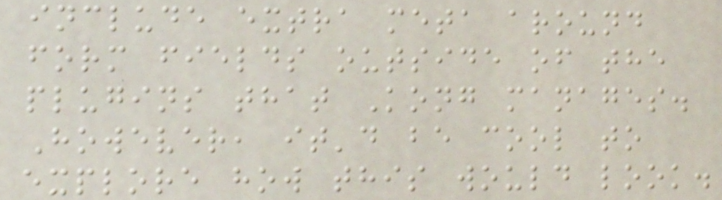include extra meta around
form fields outside of the
plugins that Kong manages.
However, it'd be cool to
explore how this would look.
